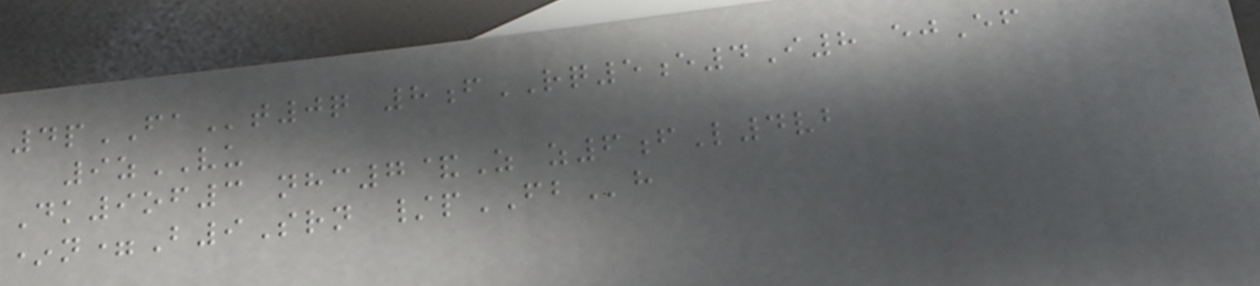4pFAt0q 8fRQ5e4I8 ejEf
9zVU
Dk9of3 nhc7&Z z6fL4vb
*n=B9Srn /pFBh
